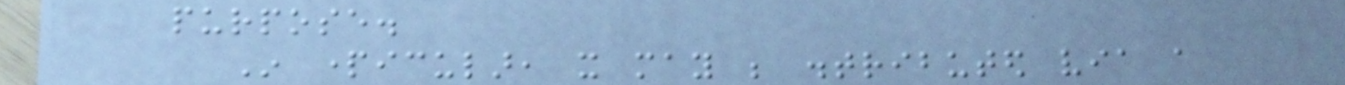purpose.
In particular, it may be distributed via a
